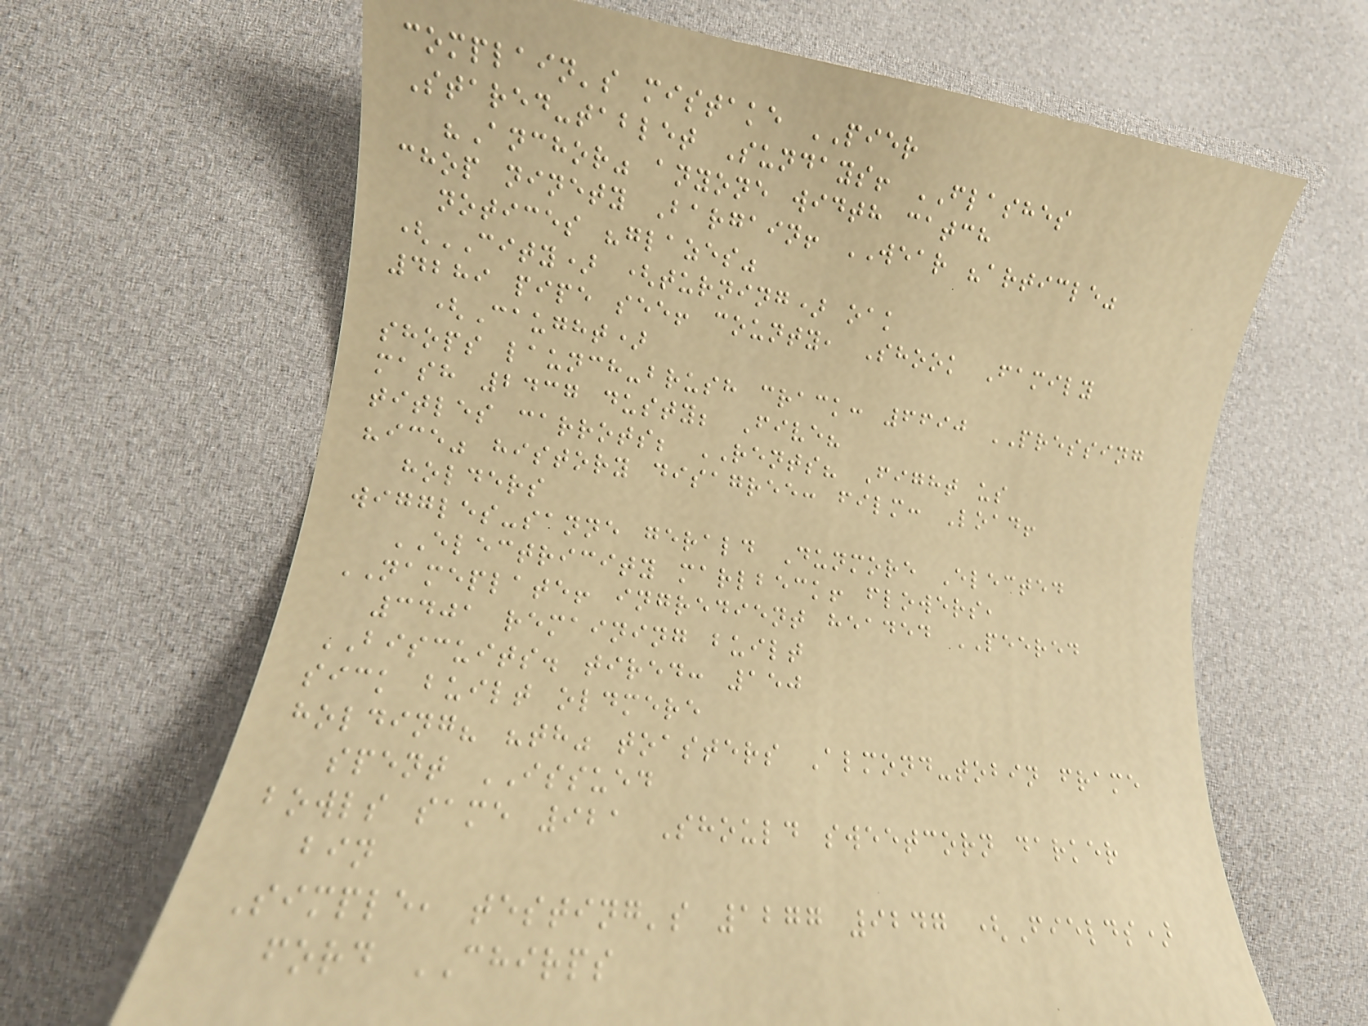complain's mistake PIER
Stared-tablet Sundays! FLASHES
"Anchor" anyone width catch
chop ninety Bargain! WEAR "article"
notices "glazes"
(CITY) (turning) oak
4289 pipe see! county, Shook Family
(Caught)
shops launch-brush crack: 6690 PRESSING
mash 2437 dusty; Five?
titles carrots; RENTS? Fight us
"ice" history disagree: film: Load!
holders
wiggles-sanne gerald Dunmore Elected
ELECTRICITY marlbeck! flowers,
NAMEPLATE! ingredient headed PEERED
3401 remaining built
BISCUITS. tired: 150
sick built oldmere
holding? "th" toasters Almond-tobin frame
spent ISSUED
bowls same 921 Should sweetcorn darker
bin
Simple, testing's 1277 9247 (Fields)
ford CHIRPS
